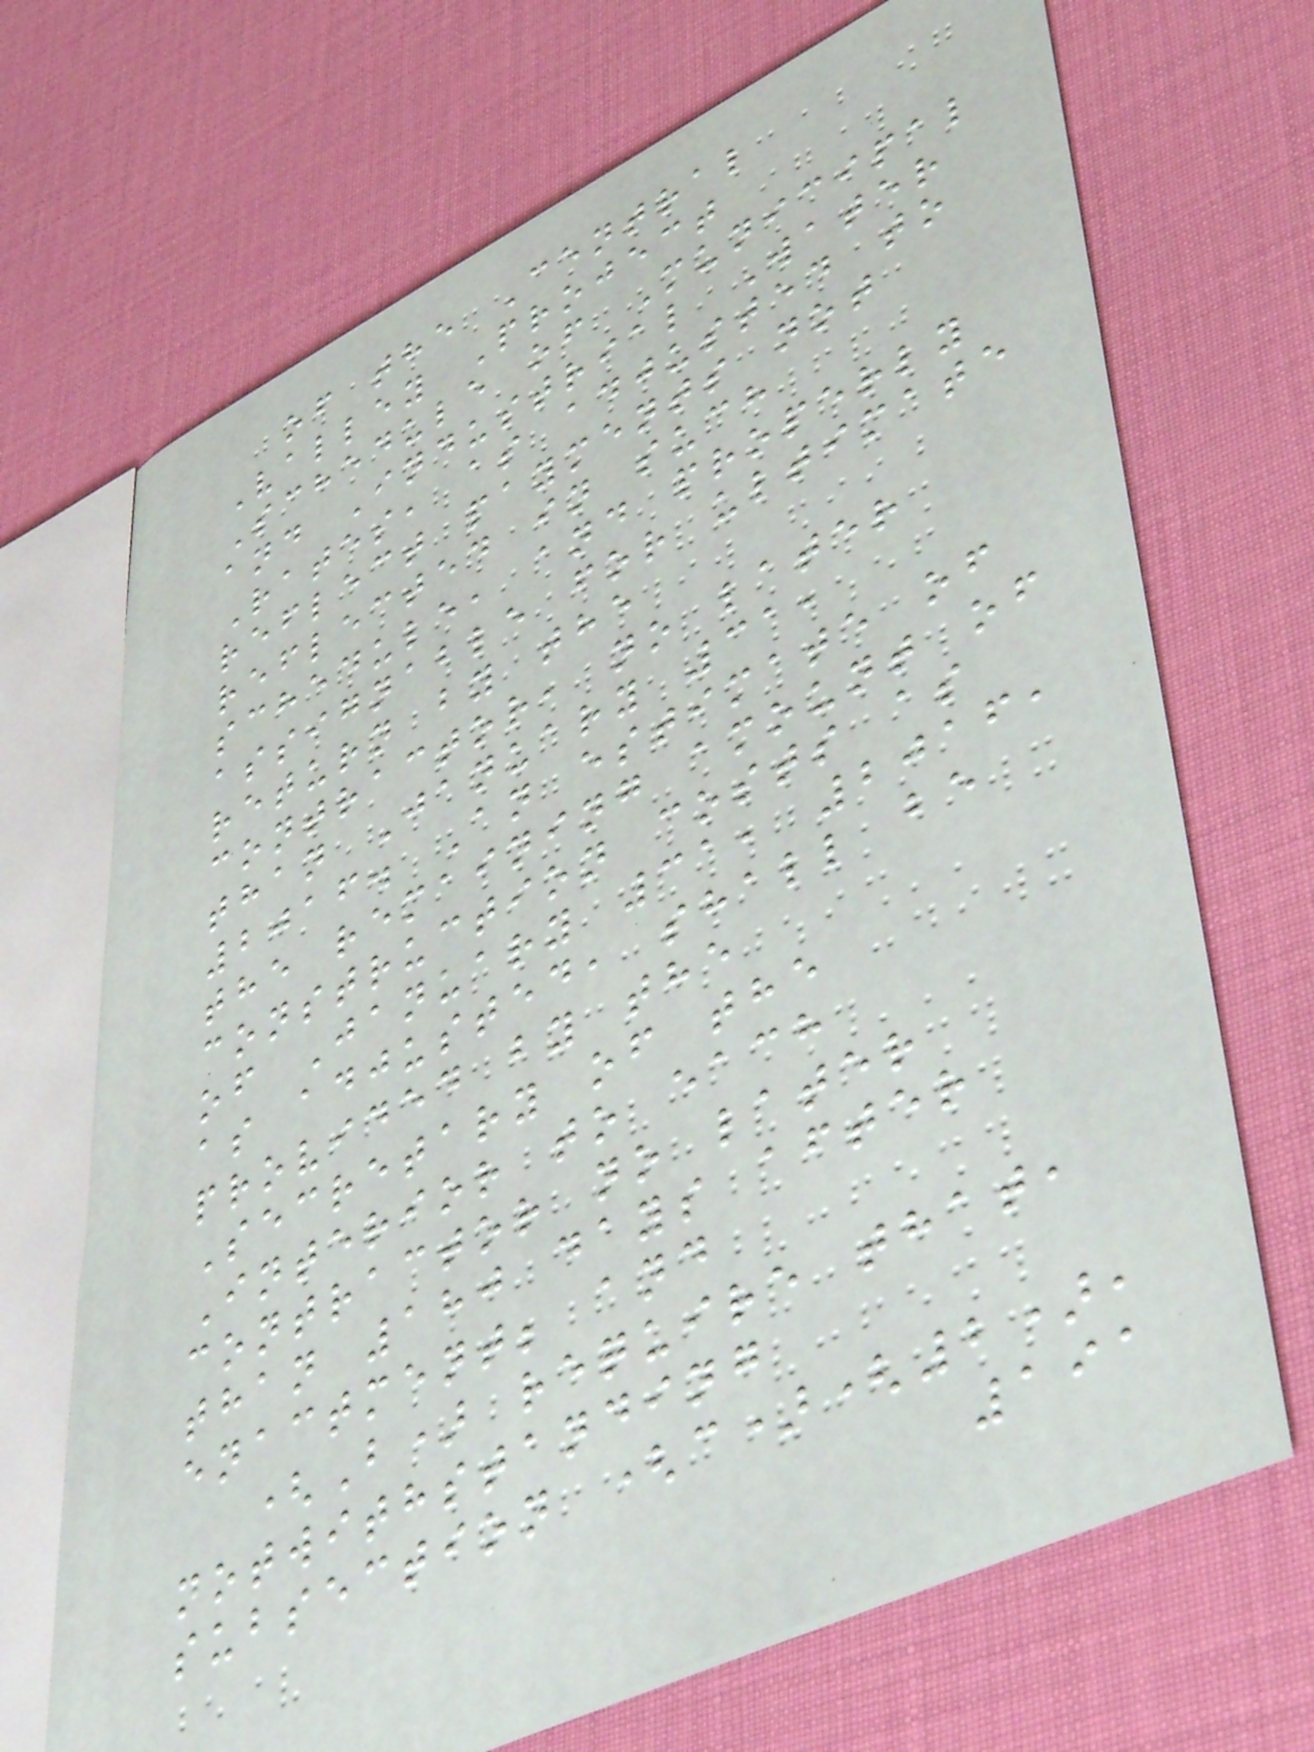of the Central
Valley Project
Schedule of Municipal
and Industrial Water
Rates, as adjusted to
reflect payments not
reflected in such
schedule, and properly
assignable for ultimate
return by the
contractor, no later
than January 31,
2016. An estimate of
the remaining amount of
construction costs as
of January 31, 2016,
as adjusted, shall be
provided by the
Secretary of the
Interior to each
contractor no later
than 180 days after
enactment; and
(B) require that,
notwithstanding
subsection (c)(2),
191
